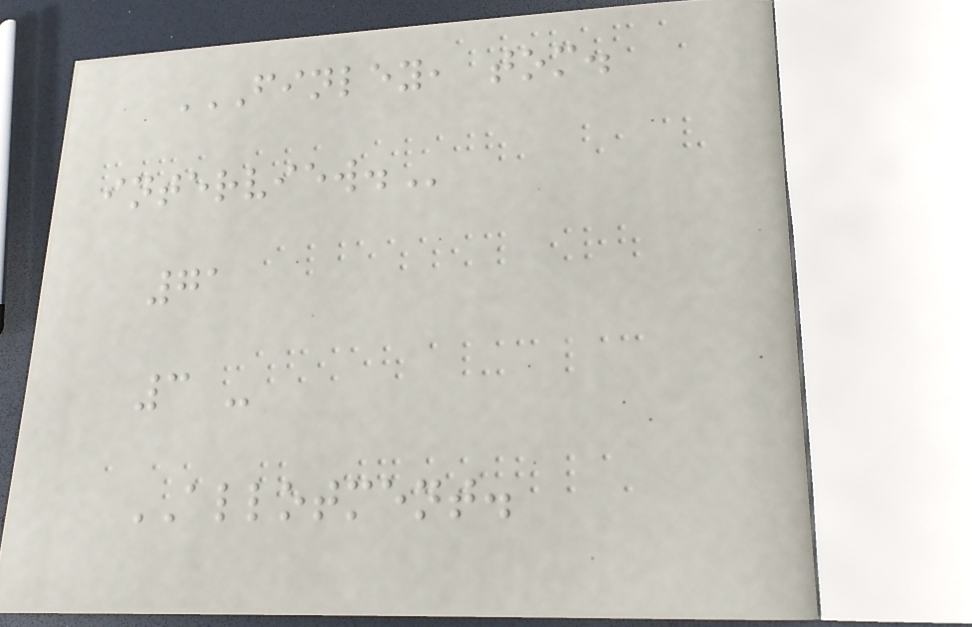FINLEY, TOM.
INTERVIEW.
71
3 -
ALLOTMENT.
